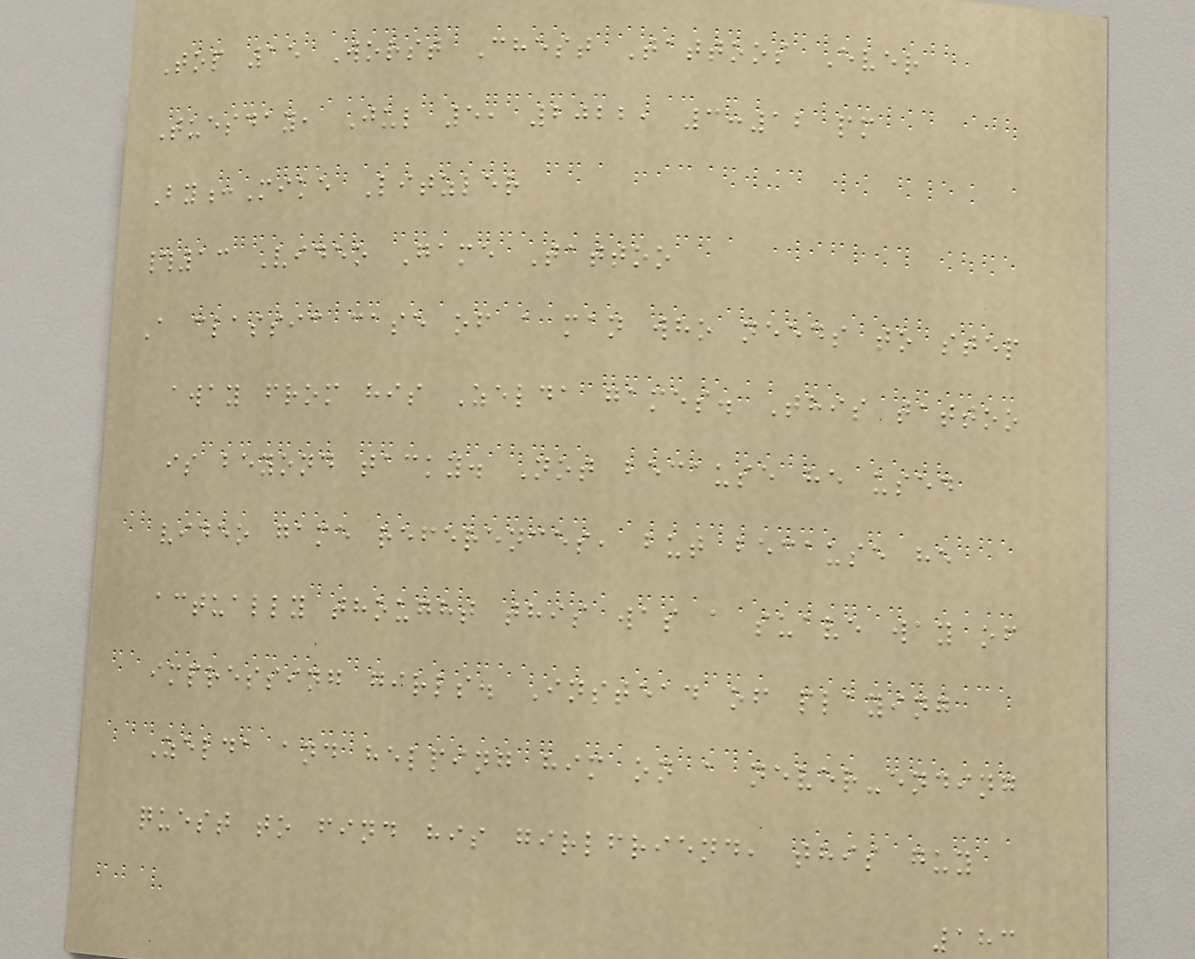Top 15 Worst Chest Tattoos Ever
Tuesday, Jul 5, 2022, 3:12 pm
By:Mike Litzler
#13 Video Game Tattoo
A classic case of a man who needs to step
away from his Zelda games. This tattoo
is beyond tacky. Not because he used
video game references, but because he
actually thought this was a suave way of
impressing girls. Instead of playing
Zelda and helping him on a never-ending
quest to find his girlfriend, this guy
183
